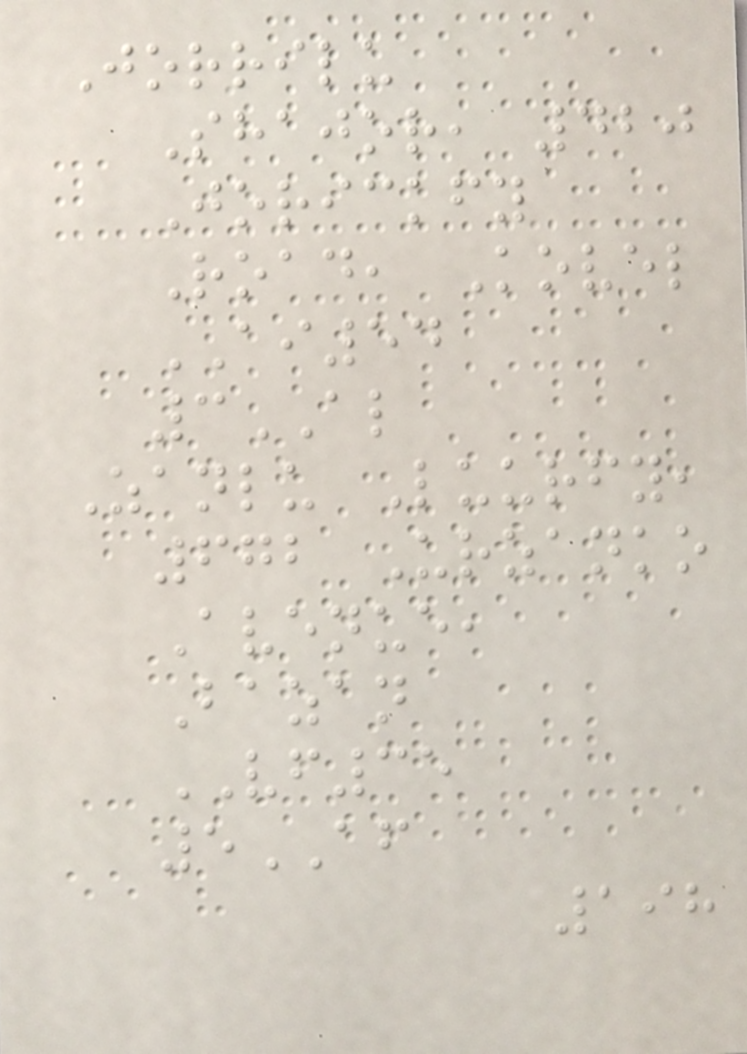Jorrilu
Shajor, 420
Jorickfy
Road, Kovel
AI54
3AL
Zanlu Luurfy,
672 Urzanko
Avenue,
Bazan
VF35
5AF
198
